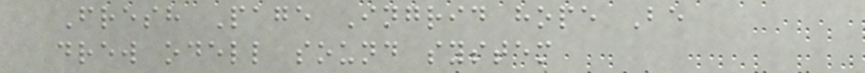Fresh Page Ingrid hope Be
drew odell sound system
